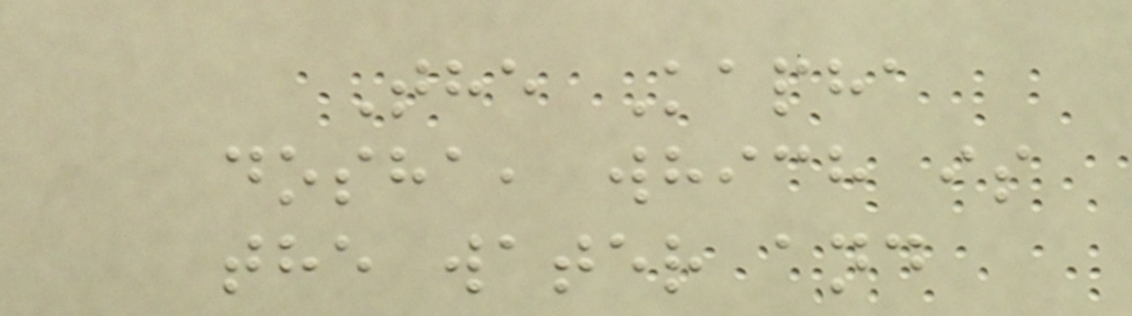The Kapha
dosha, which is
the water and
